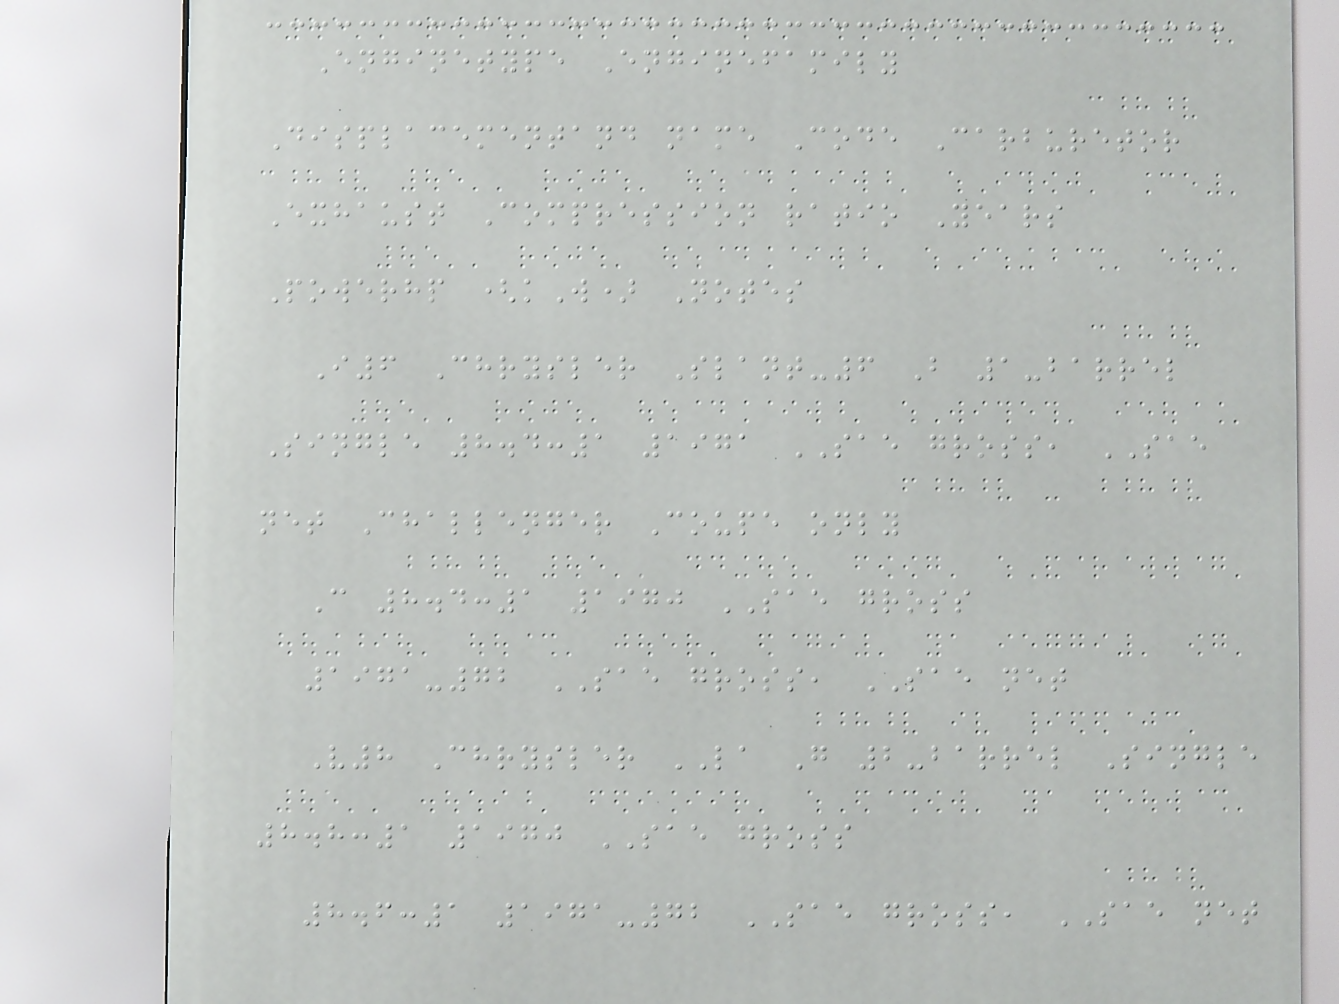Enginetype Enginefamily
Displacementand name Code Carburetor
Exhaust Compression ratio Years
Powerhp (kW) Notes
I6 Chrysler Slant-6 B 1-barrel
Single 8.4:1 1971 SAE gross, SAE
net Challenger Coupe only
C 8.4:1 1970 SAE gross
1971-72 SAE gross, SAE net
V8 Chrysler LA G 2-barrel Single
8.8:1 1970 SAE gross
8.6:1 1971-72 SAE gross, SAE net
